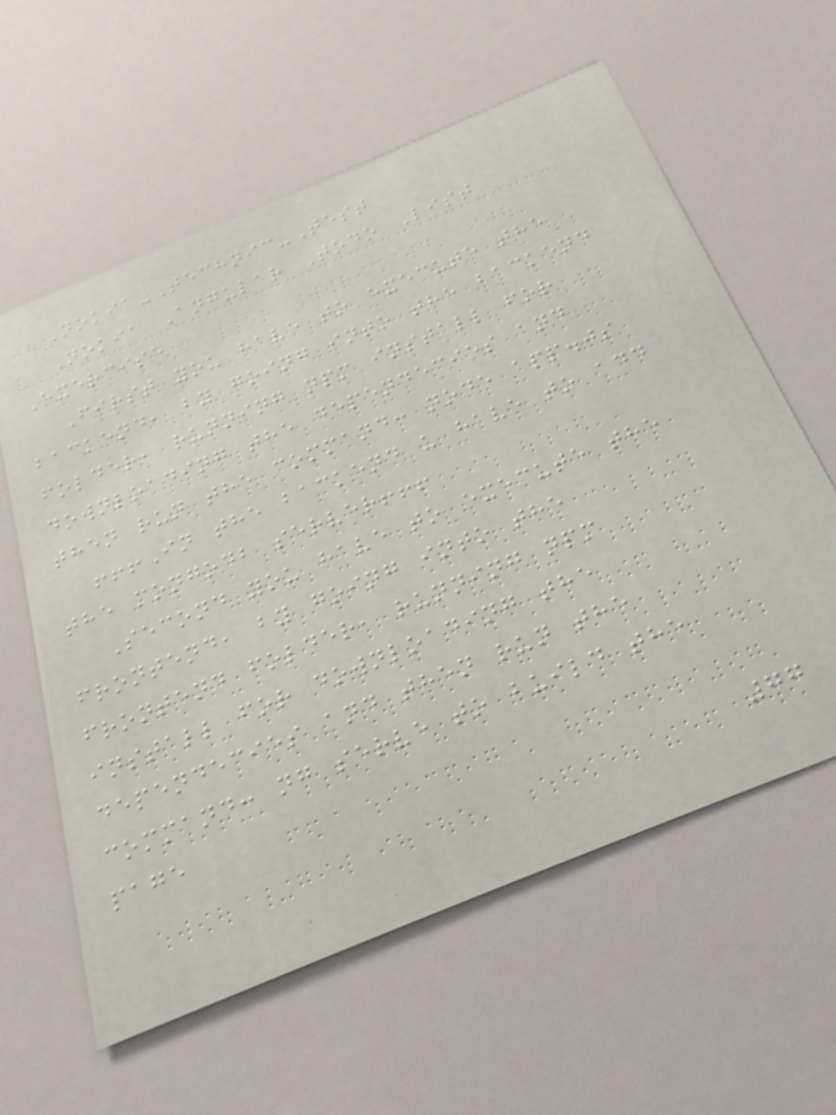Nokia-Technic-Test
Nokia Angular Todo List
Exercise
First you have to execute the
backend, by going into the backend
folder, running npm install for
downloading the dependecies and
then run the command: node app.js
!!!In the backend u have to add
the mongodb server!!!
Second you have to execute the
frontend, by going into the
frontend folder, running npm
install for downloading the
dependecies and then run the
command: ng serve to build the
page
77
